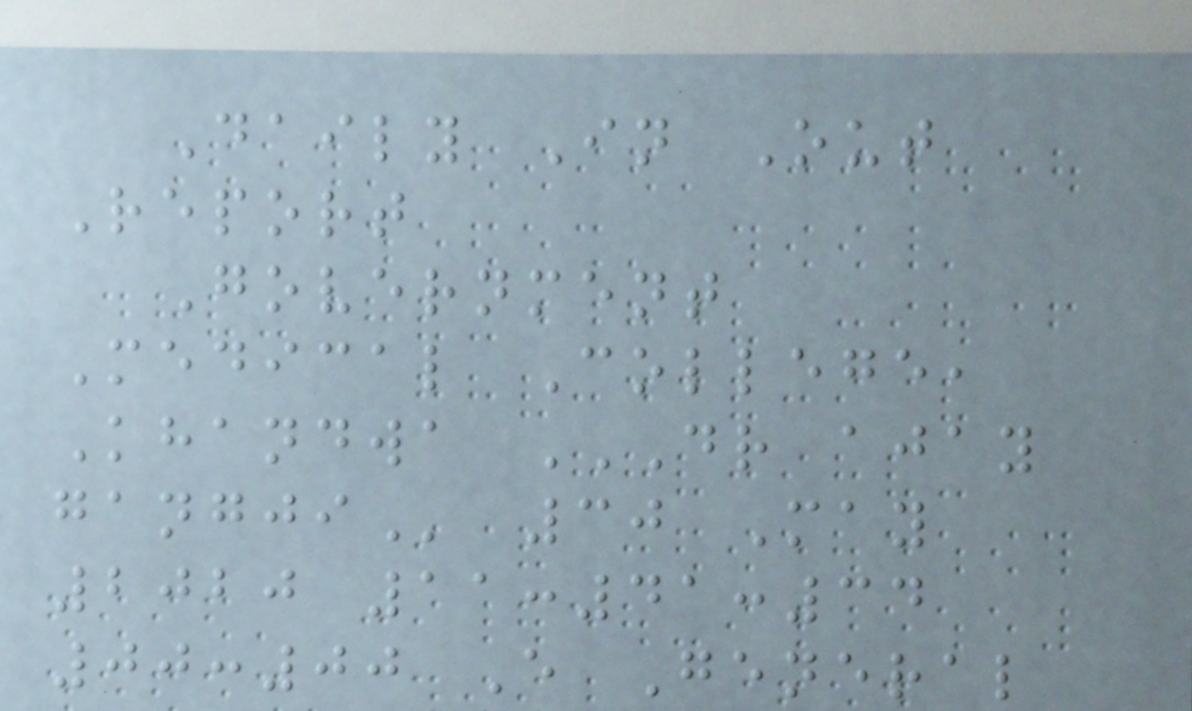Daily In Out
Report
Government
Medical College,
Khandwa DR AJAY
GANGJI 30 May
2020 11:41:34
00:00 E General
